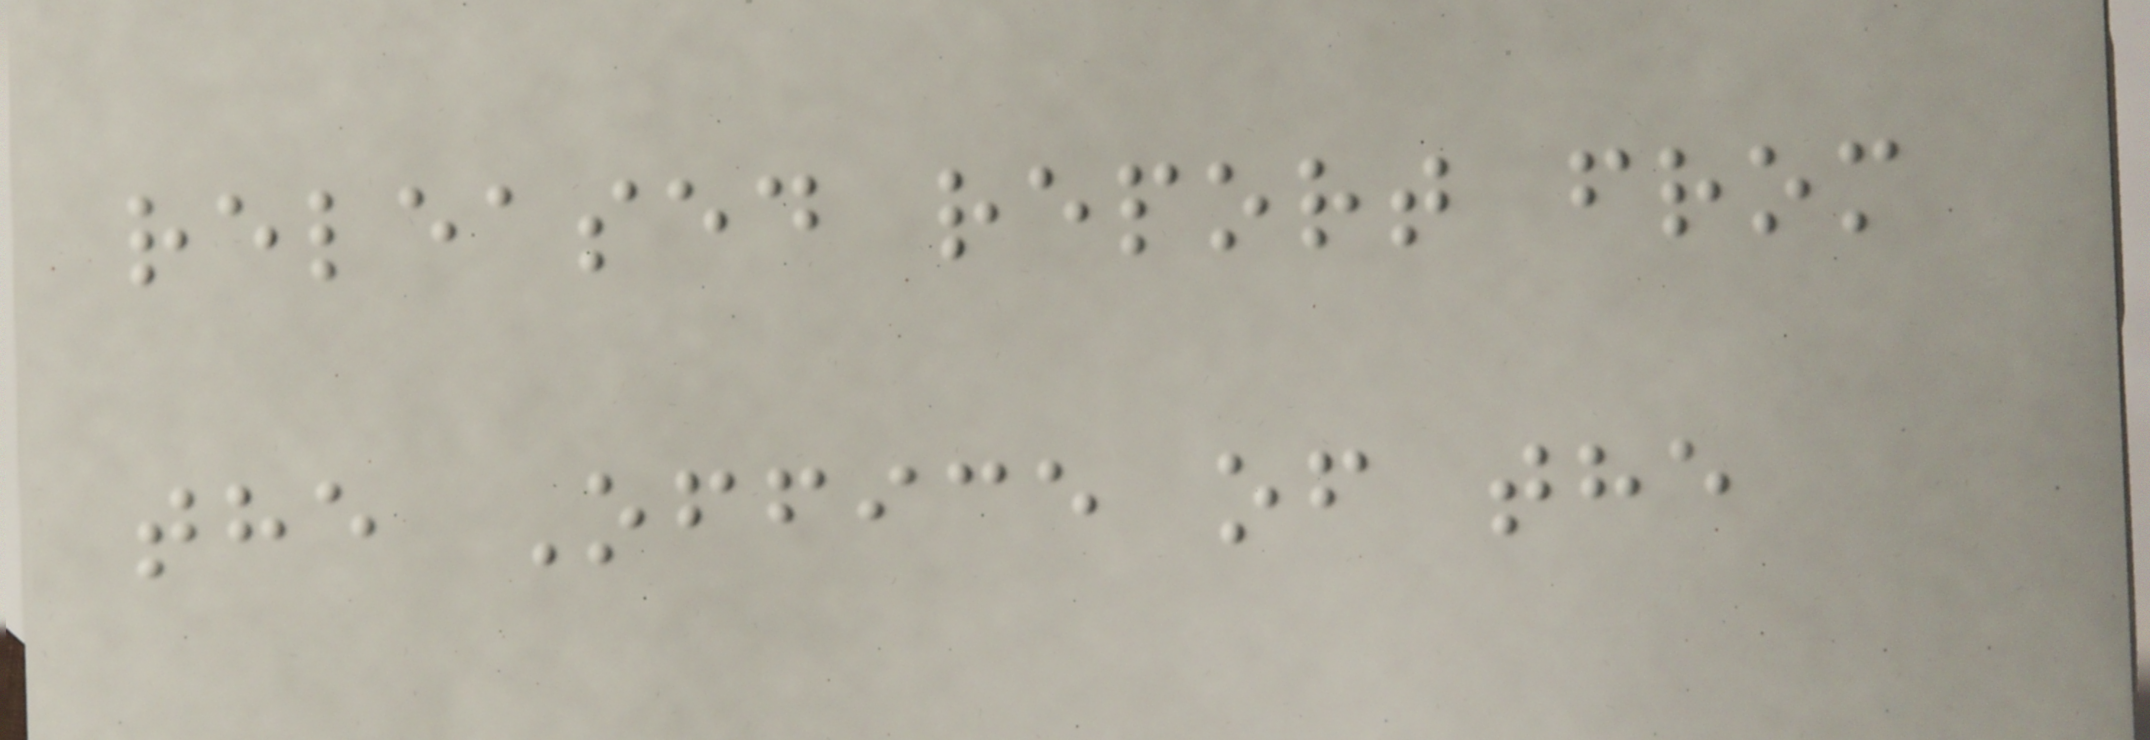released report from
the Office of the
